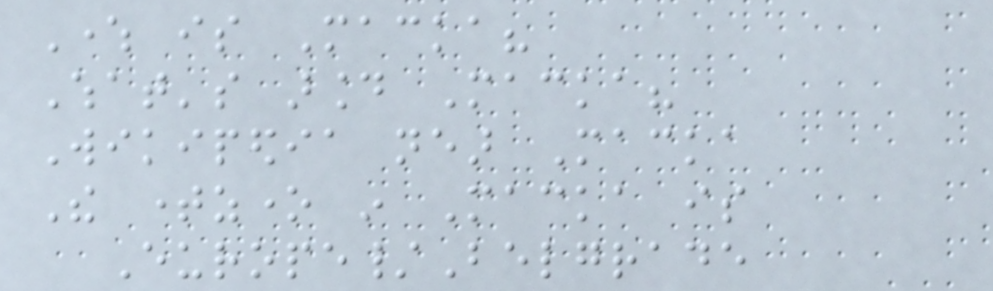Where is Macka?
What's around Macka?
Wikipedia near Macka
The timezone in Macka is
Europe/Belgrade
